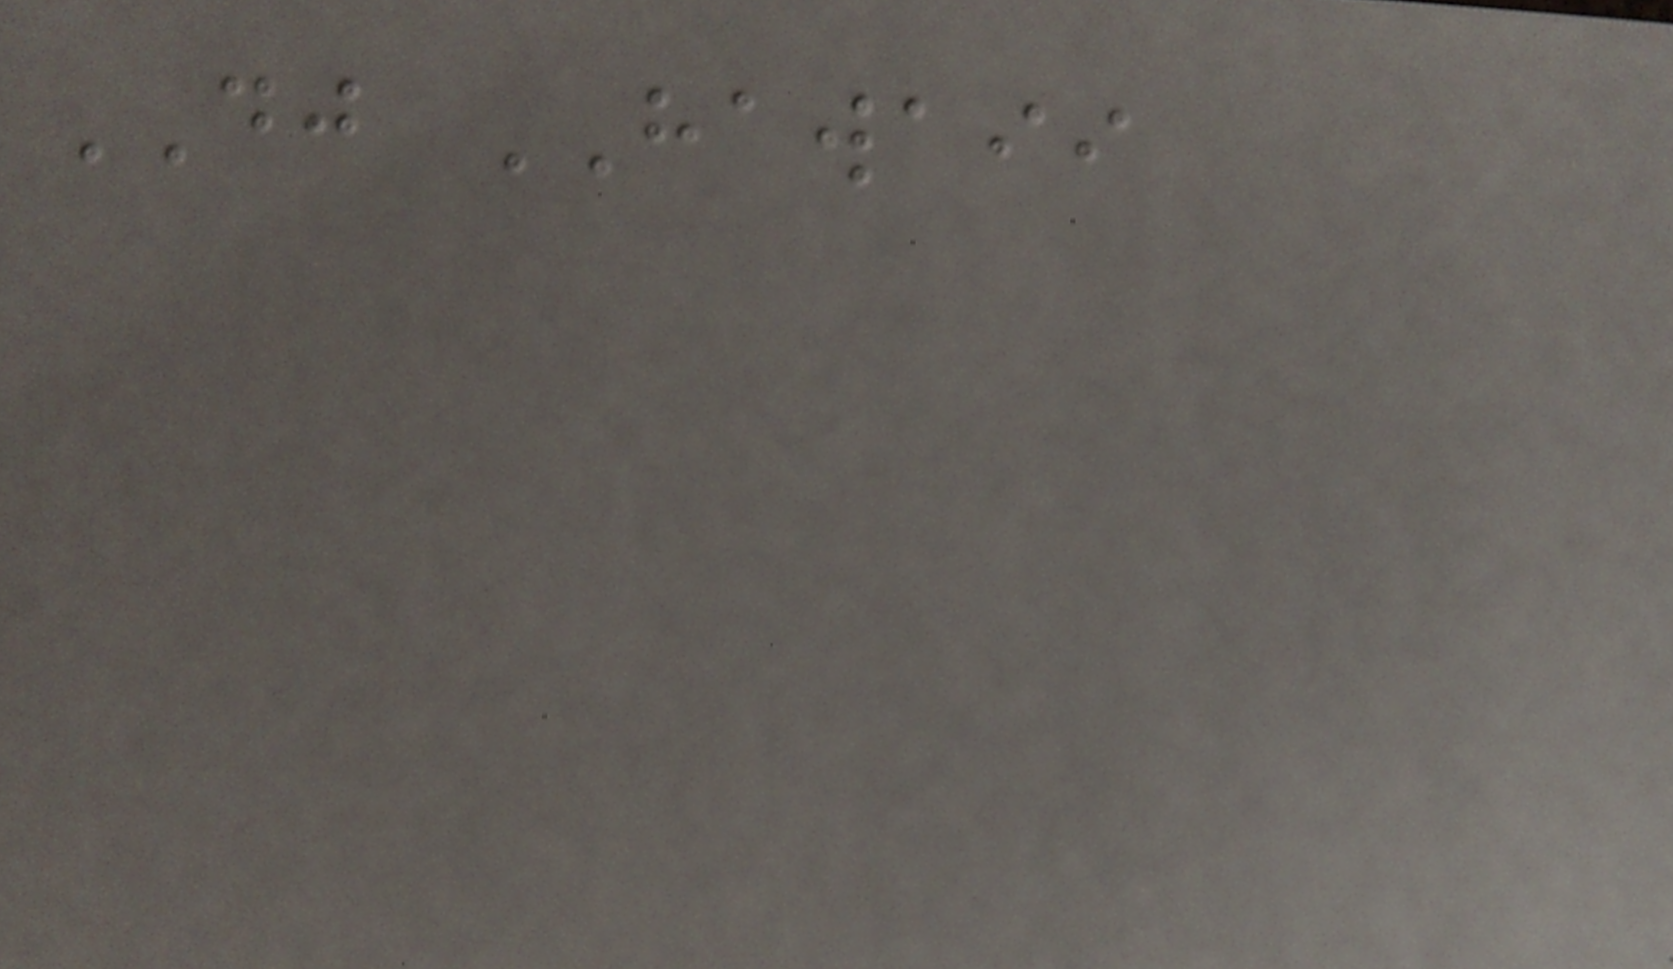DJ HAWAII
